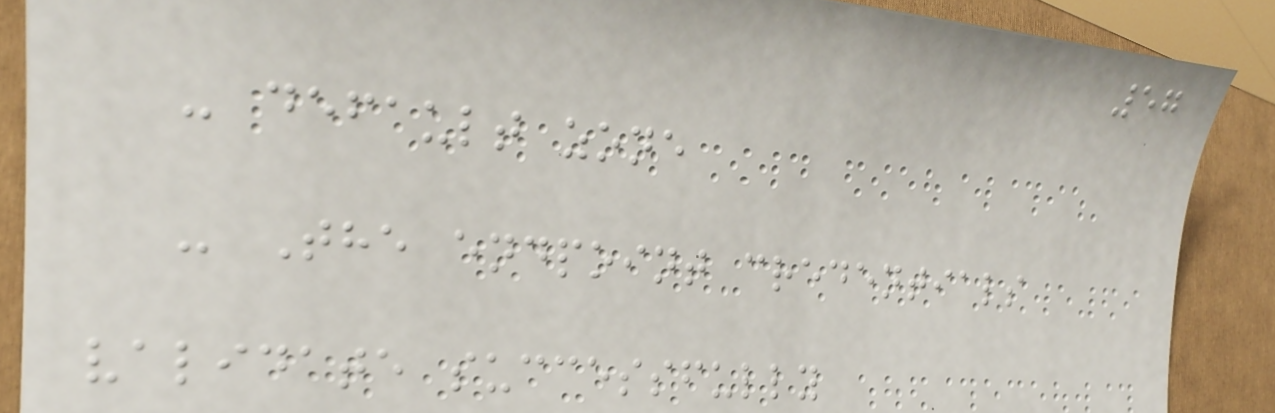57
- default zone
- The endpoint credentials
validate successfully
